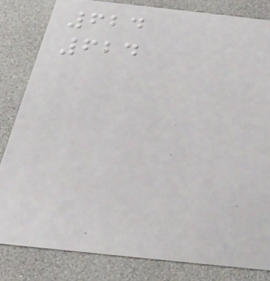624
624
